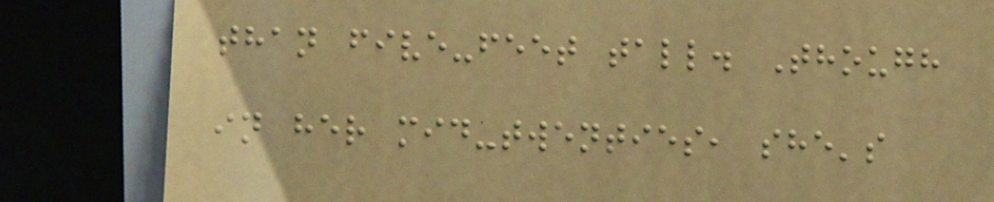than five-feet tall. Though
in her mid-twenties, she's
